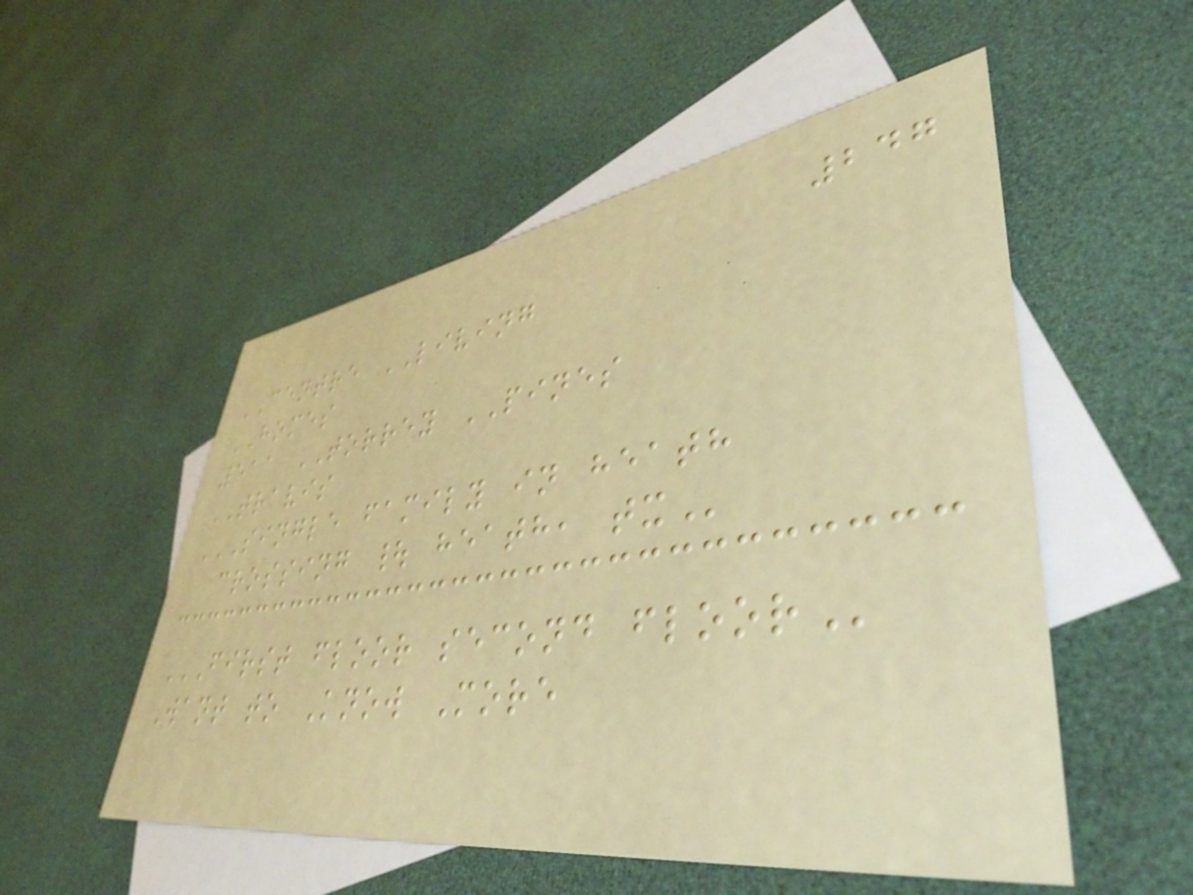247
CENTRE LIVING
HOMES
511 TORREY PINES
TRAVIS
SINGLE FAMILY IN HEATH
CROSSING | HEATH, TX
FIRST FLOOR SECOND FLOOR
Want to Know More
